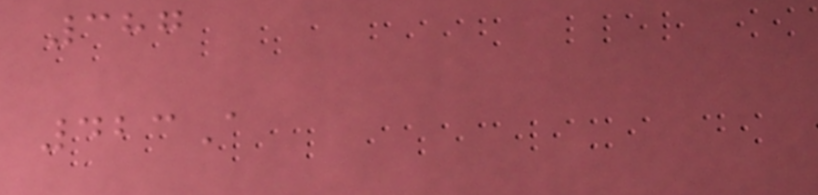387
423A
